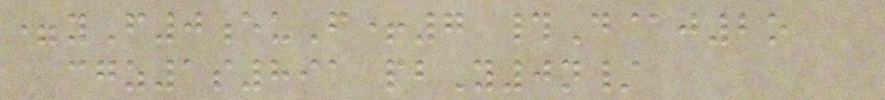=yF0euF+7 #D@j2o
cgz1s891 pbY0n/
